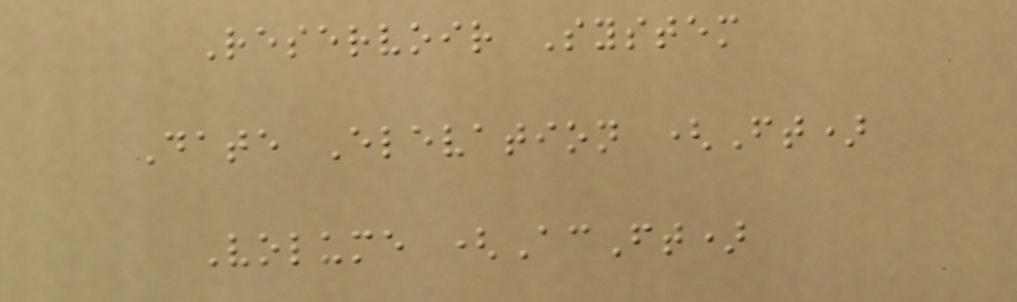Reservoir System
Date Elevation (Ft)
Volume (AcFt)
